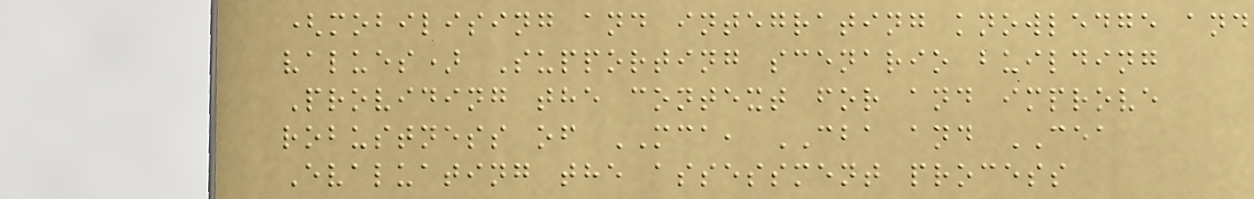(mobilising and integrating knowledge and
values) Supporting scenario building
Providing the context for and improve
robustness of MCA, CBA and CEA
Evaluating the assessment process
